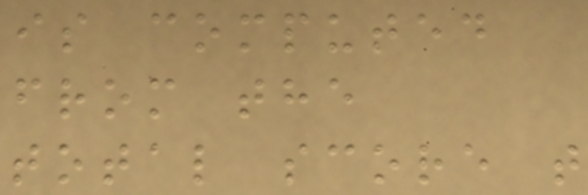is computed
from the
total score t
